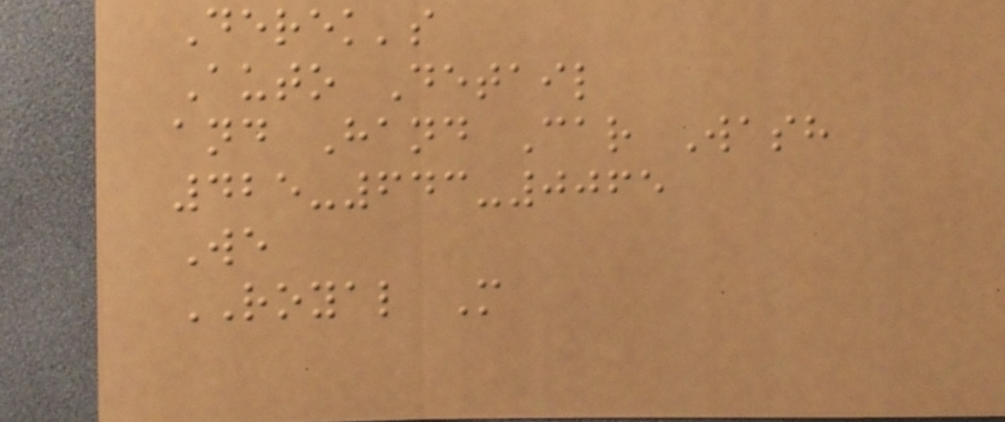Derek's
Auto Detail
and Hand Car Wash
425-643-0065
We
ROYAL M
